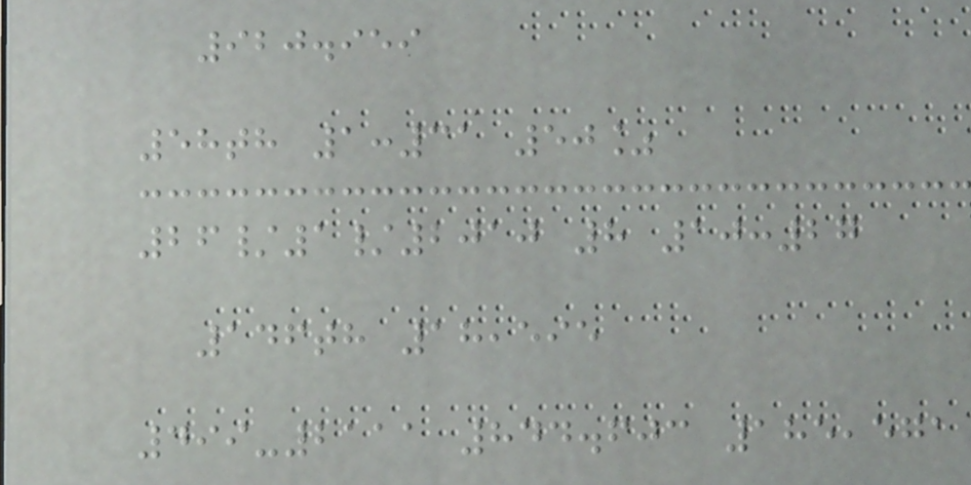920.959
58th 1:31 50%
26/1/2010 8 10:27
146th 18,595
499-2111 844.603 185,571
